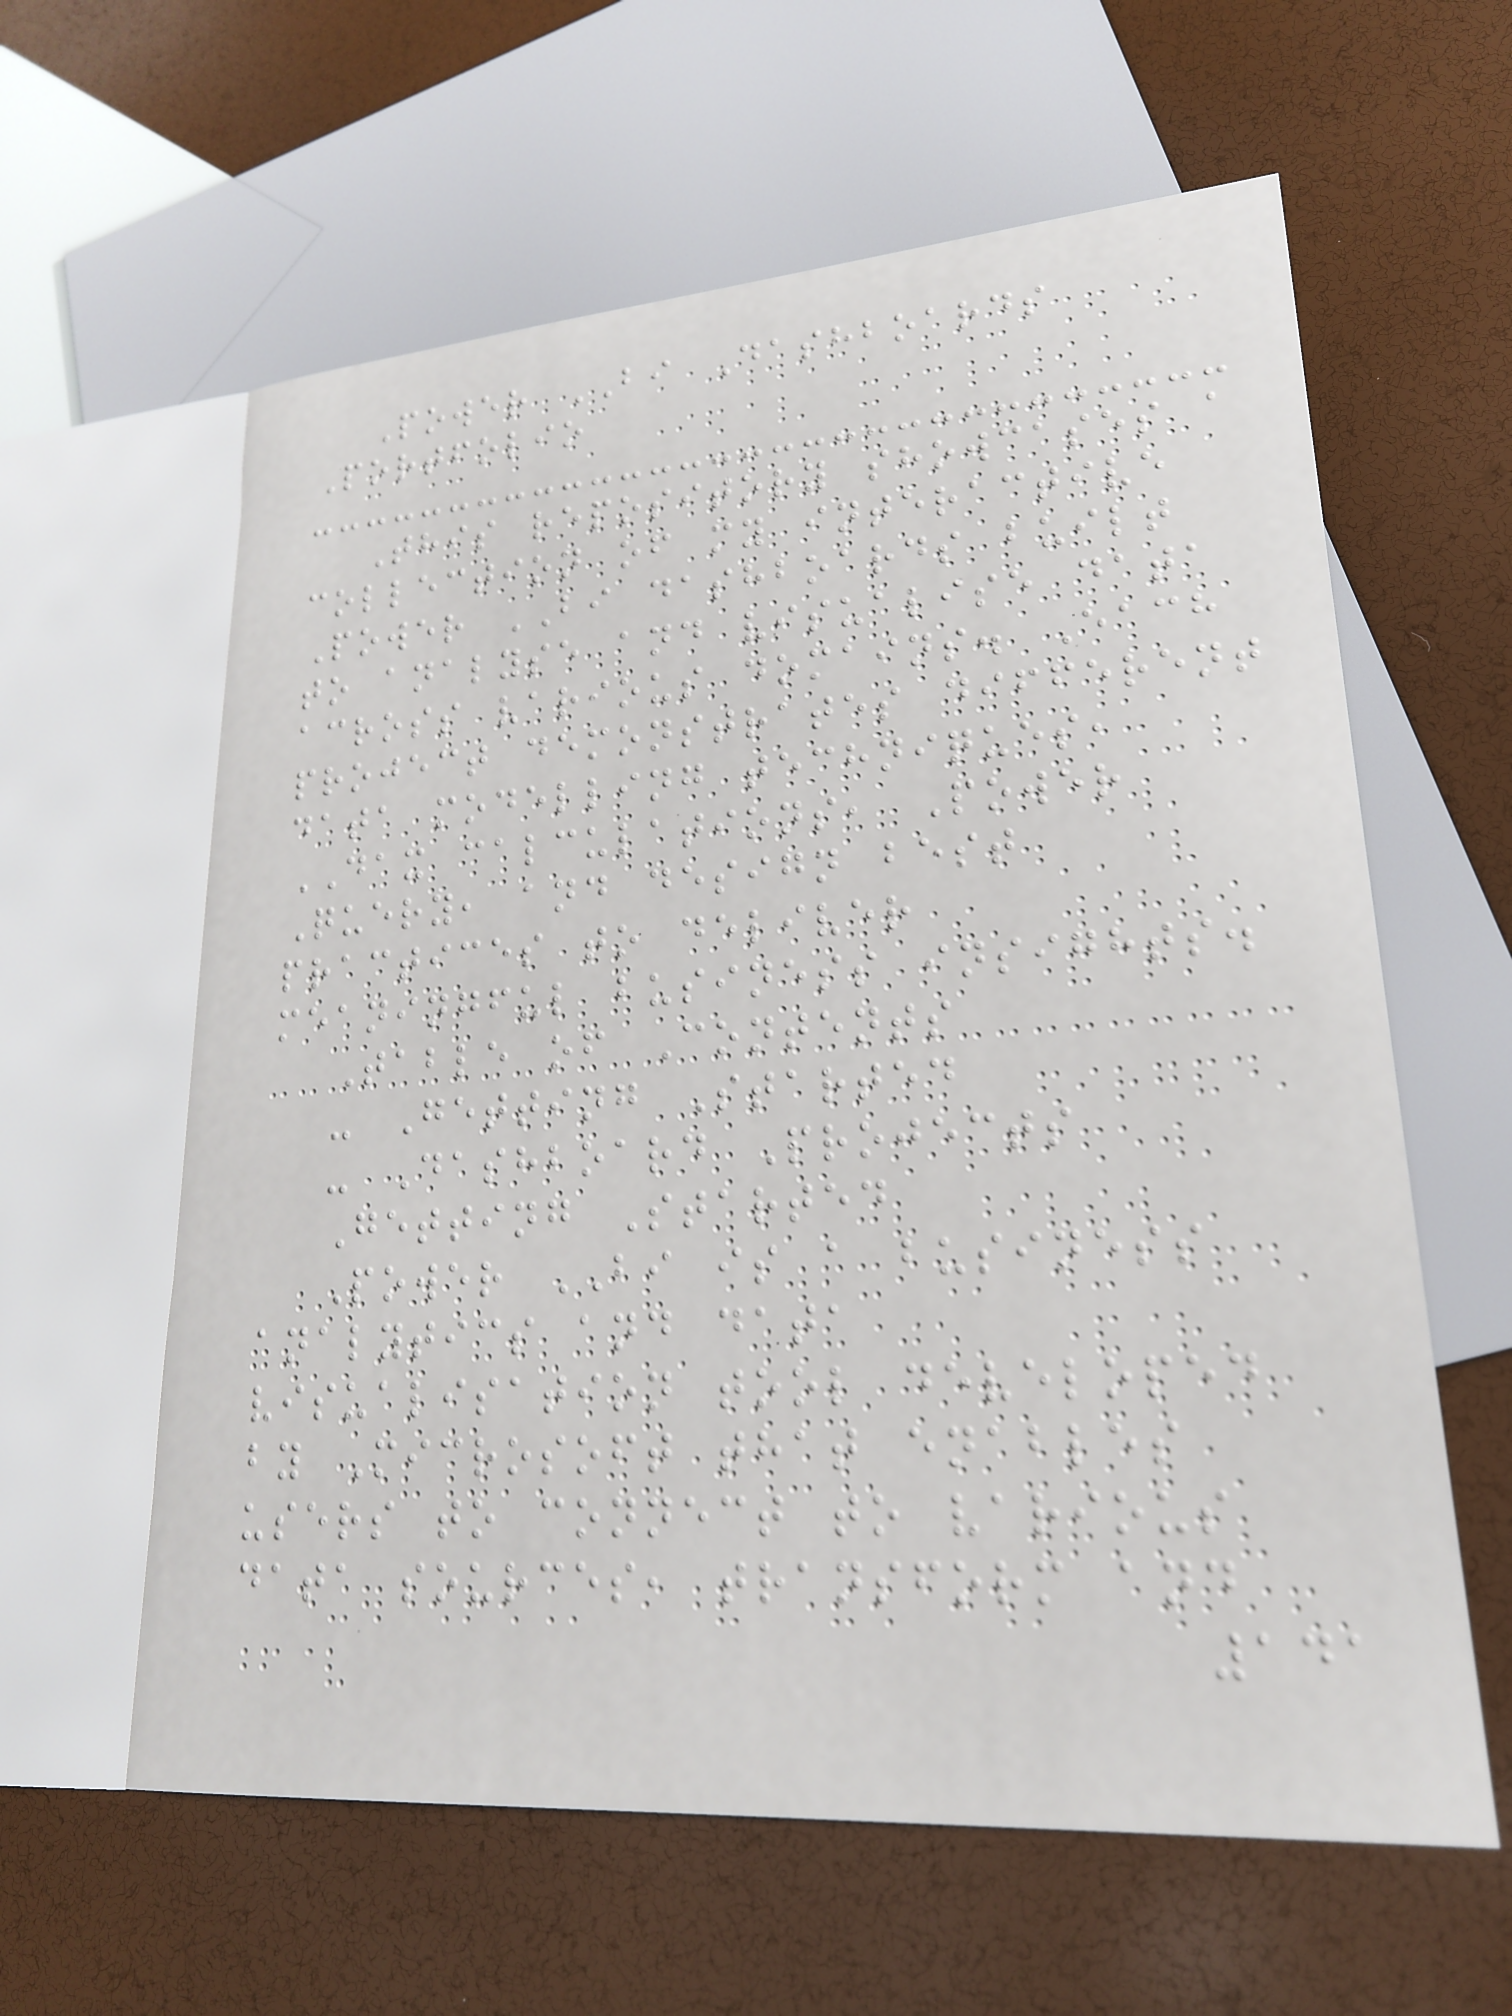Power BI Dashboards
Portfolio
This repository showcases a
collection of my interactive
Power BI dashboards built
to analyse and visualise data
across various domains. Each
project demonstrates different
data modelling techniques,
DAX calculations, Power
Query, and design best
practices to deliver
meaningful business insights.
Table of Contents
- Getting Started
- Dashboard Projects
Getting Started
Power BI is a business
analytics and data
visualisation tool developed
by Microsoft that enables
users to connect to various
data sources, transform and
141
